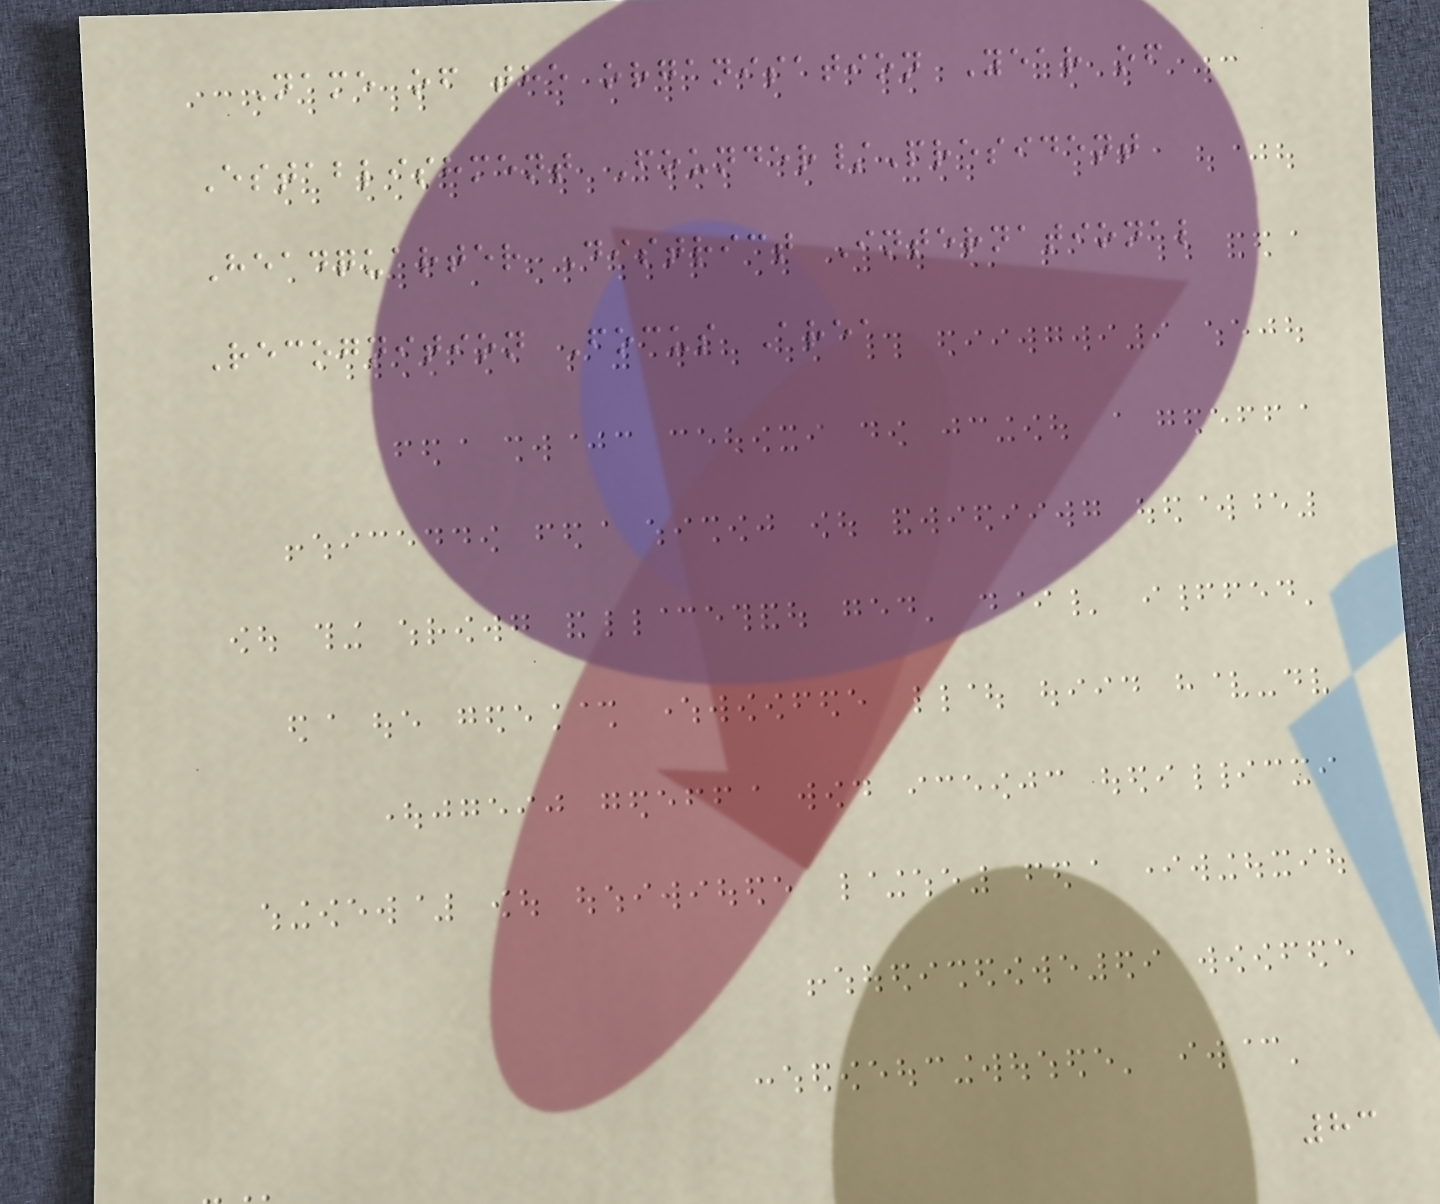Name of the organisation Year of
Establishment Founder/President
Headquarter District International
Recognition Focus Area
83
